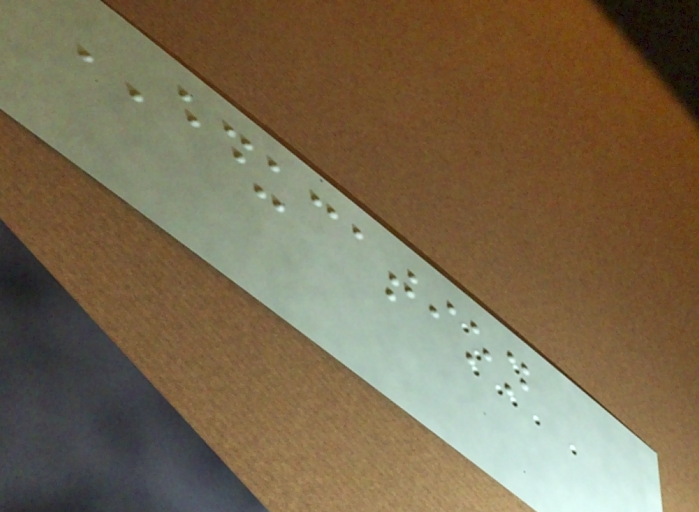EDUCATION
